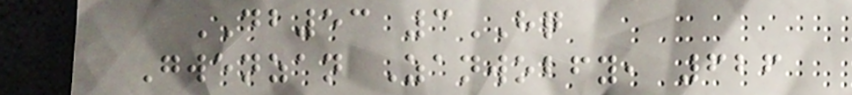DB53 3HQ
Gwenzan Zanwobfy, 626
